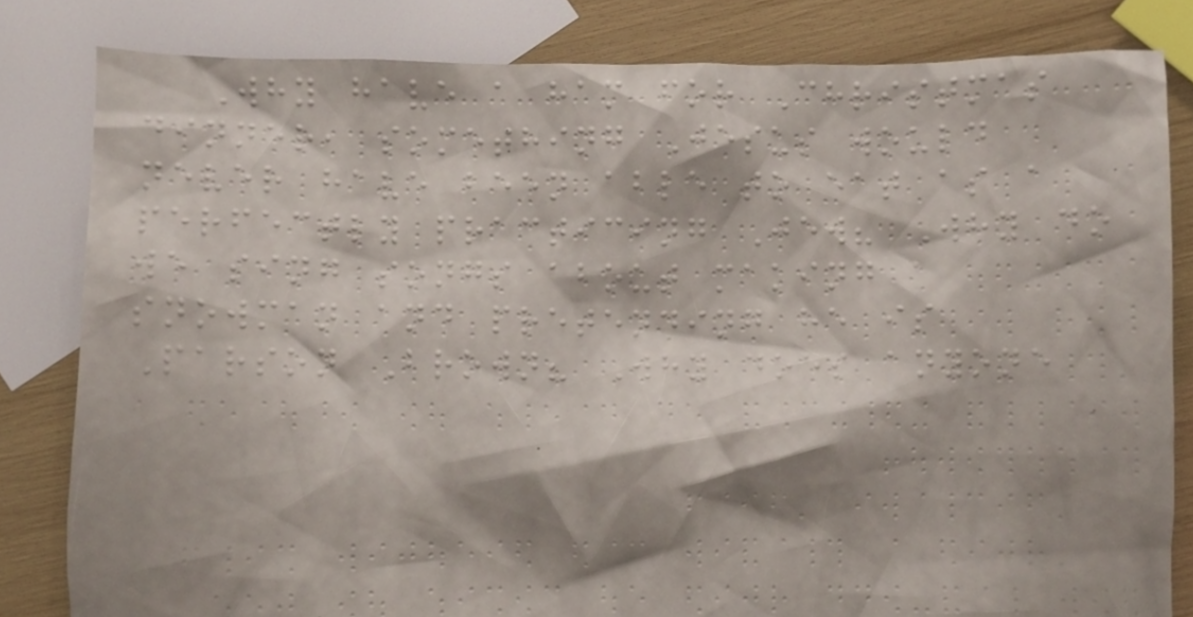Why have a ham for Christmas
dinner, something Jesus would
never have been able to eat as a
perfectly practicing Jew? Why do
we sing songs about making a
snowman and pretending he is
Parson Brown? Why does anyone
